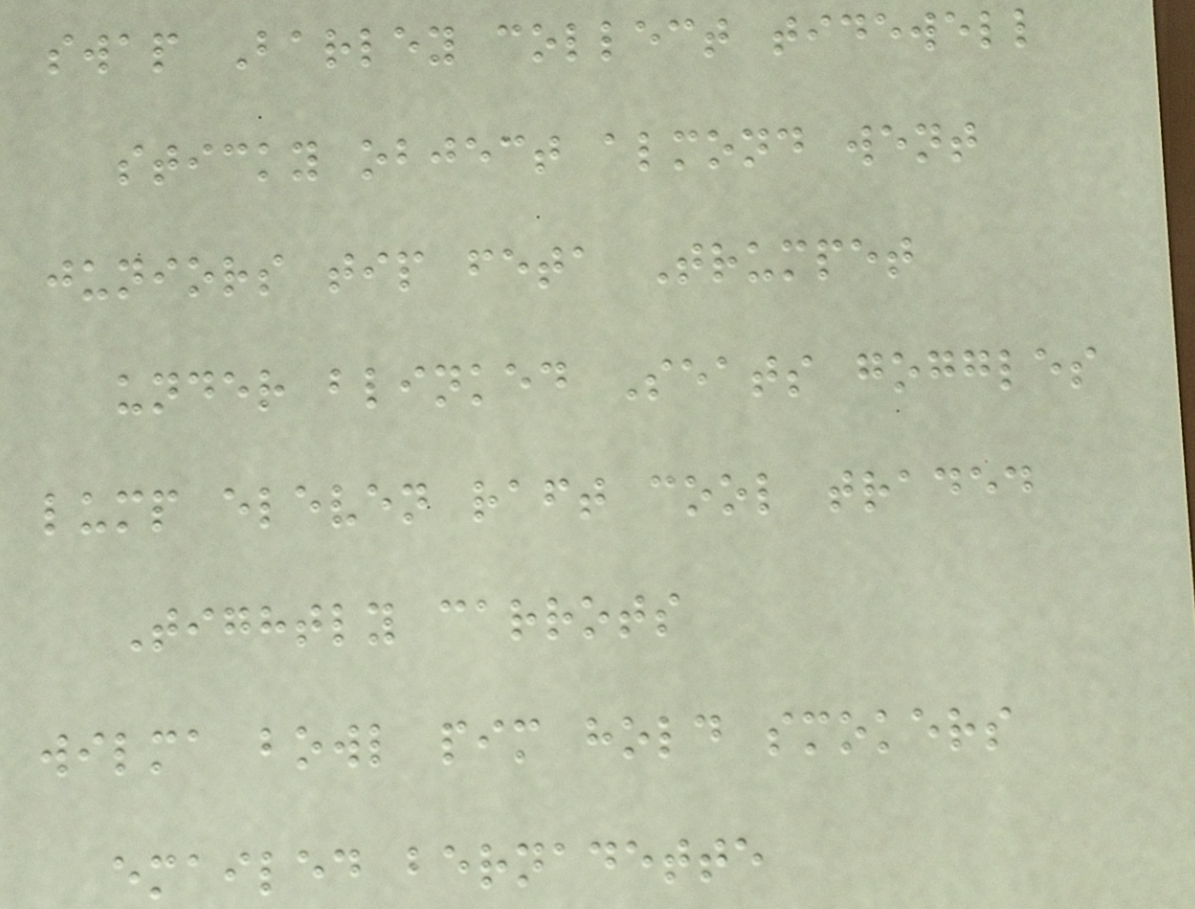swap Barley collect tidewell
sticky object almond went
juniors tip feta Trumpet
under blinked Seats goggles
lump eleven raft cool traded
Tightly carrots
wilma bowl pim hold smokers
emailed bernadette
